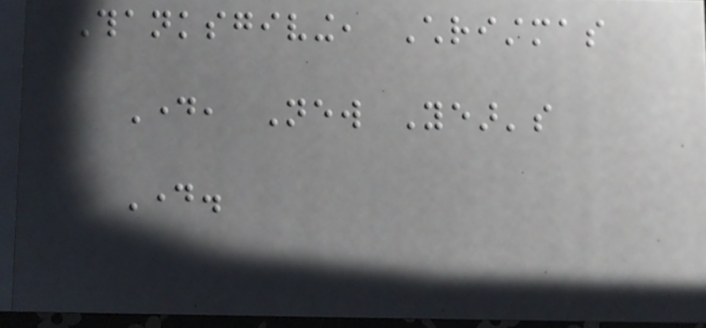Thanksgiving, Christmas
Day, New Year's
Day.
